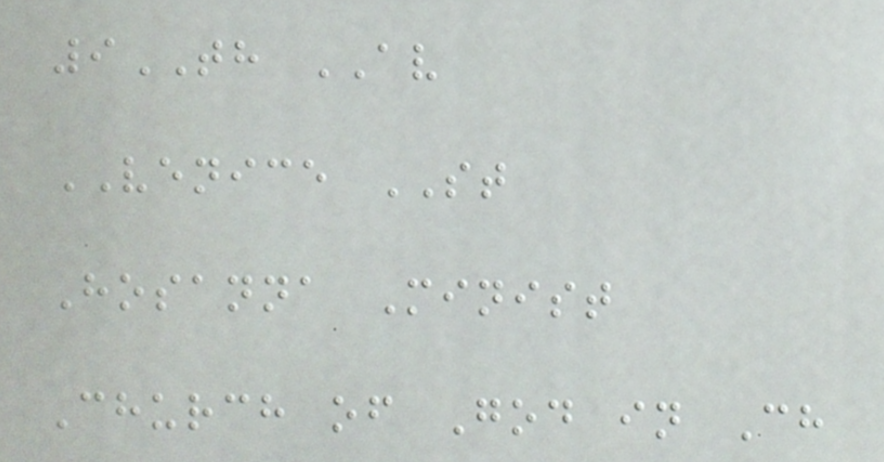9TH AV
VENICE ST
Hosanna Minist
Church of God in Ch
